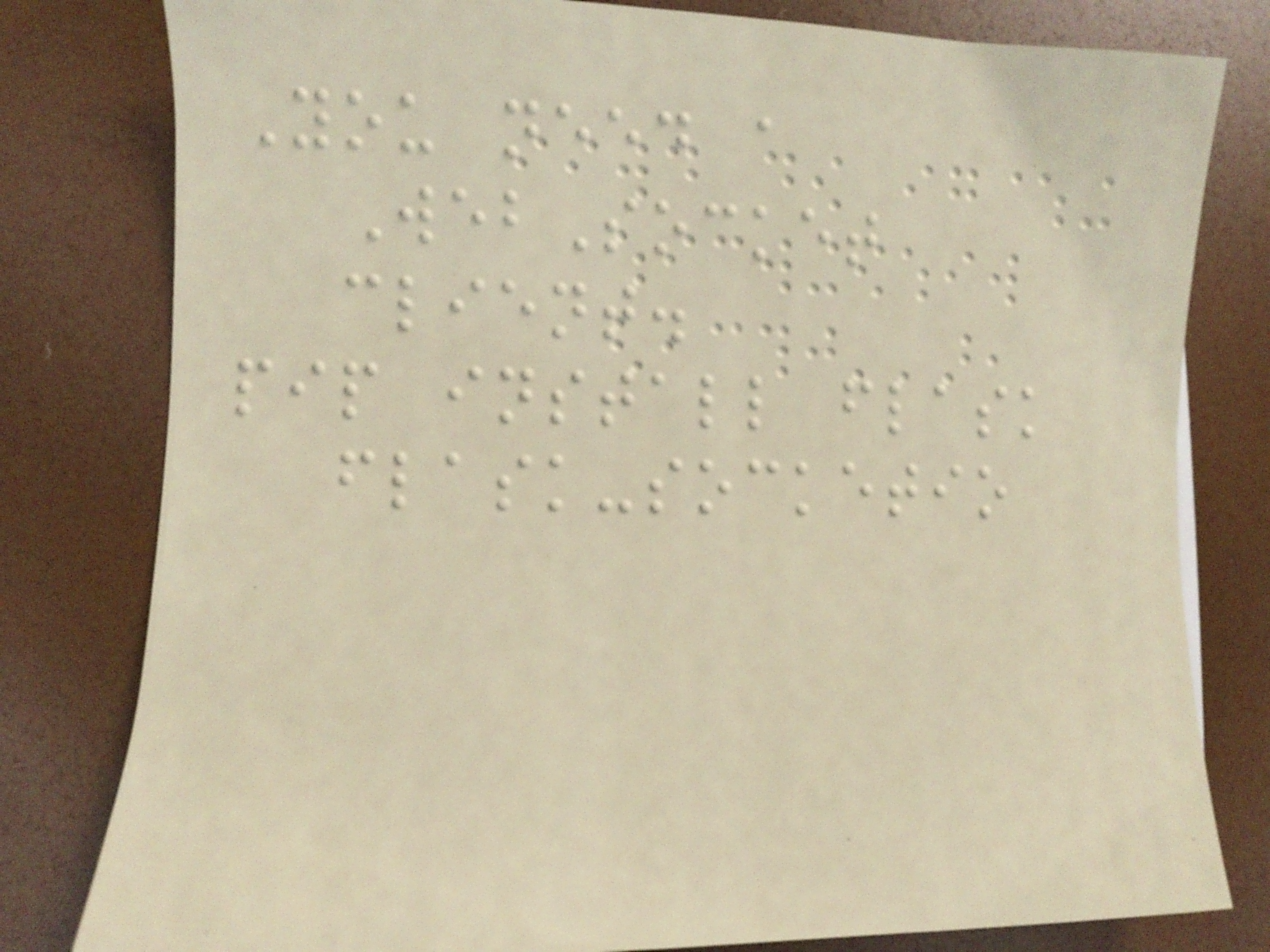You need a
WebSocket
client.
pip install flask
flask-socketio
